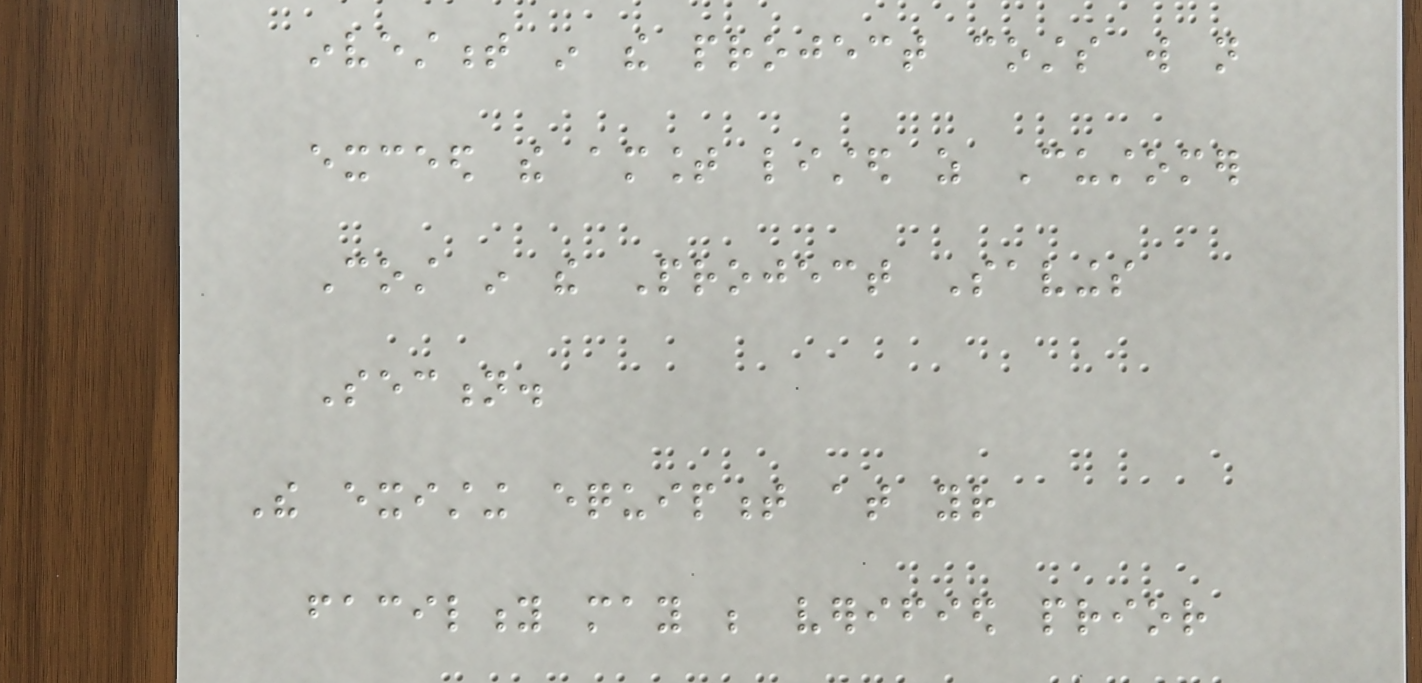investment in the project costs will not
exceed the amount listed as Customer
Cost in the Project Savings
Section.
The existing equipment at your
facility may be verified prior
